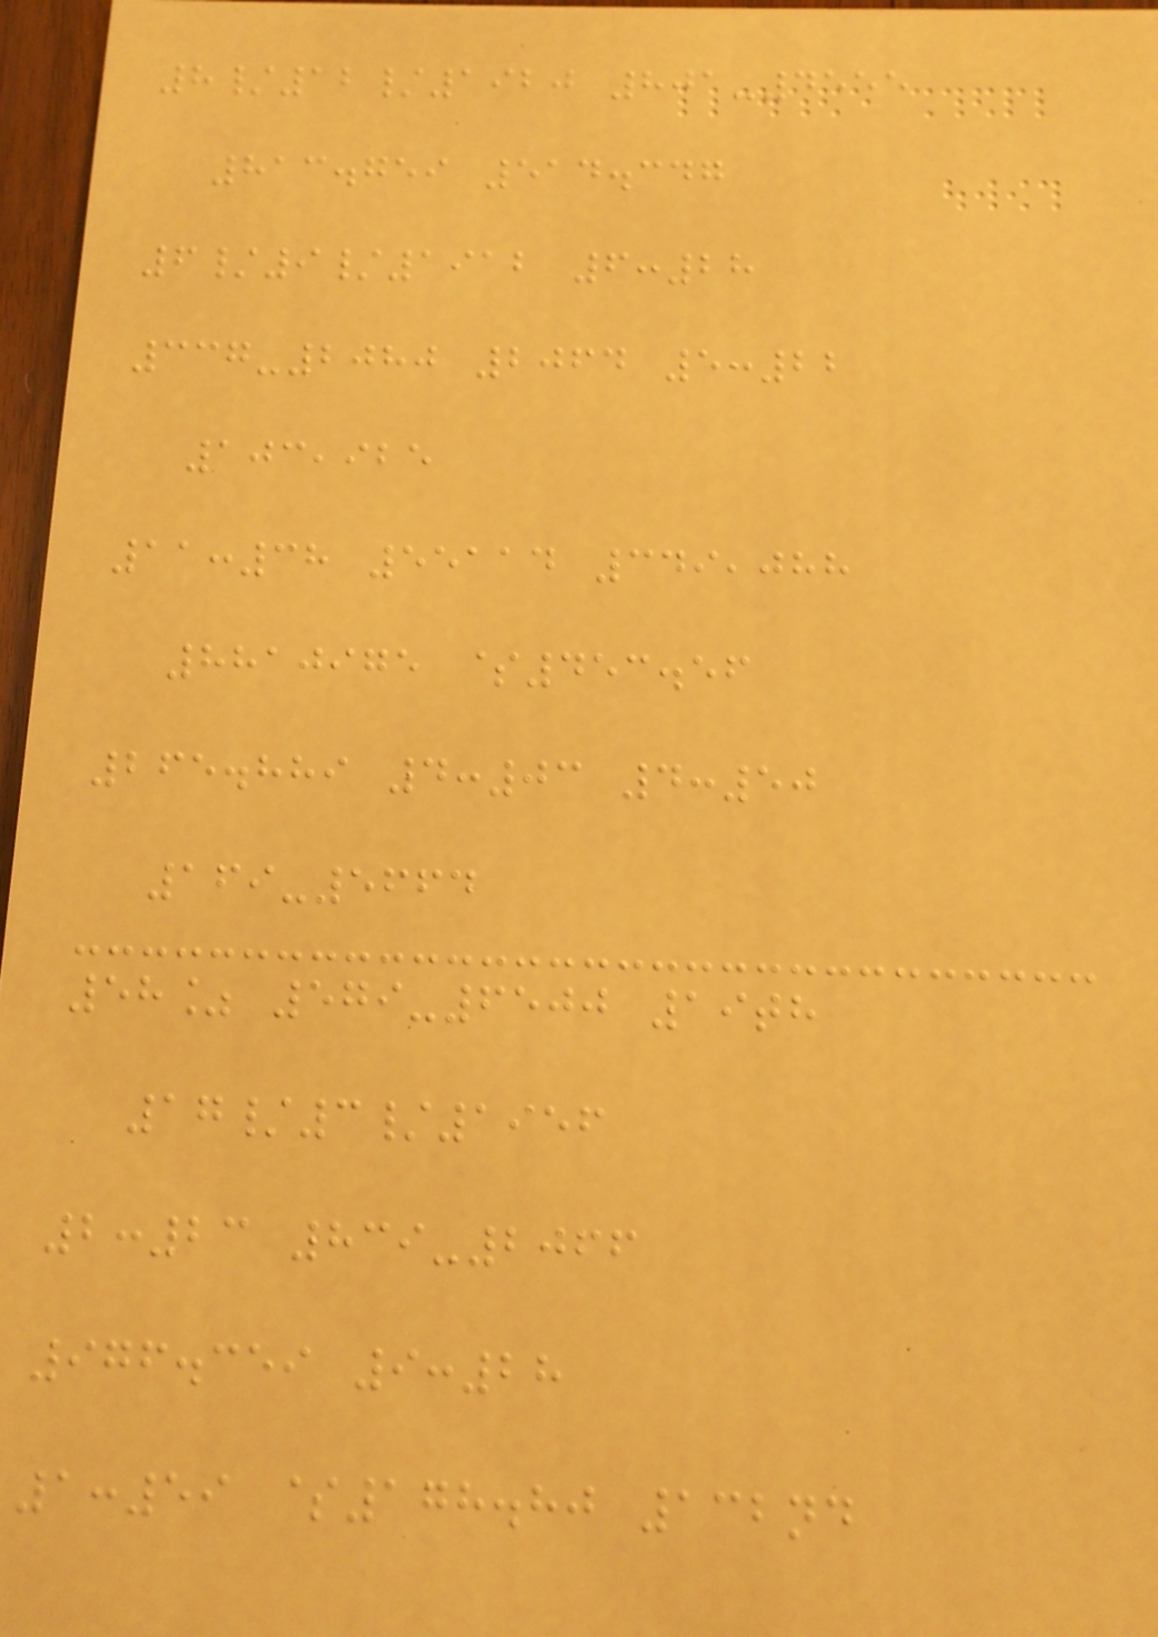8/12/1920 801-4555
813.759 514.347
6/9/1912 6:28
337-2080 2064 5:22
103,925
11:38 55114 349,088
8810975 $453.56
265.889 4:03 4:50
169-5664
58% 579-6500 19th
17/3/1956
2:23 839-2066
976.359 9:28
1:59 $178.80 132nd
